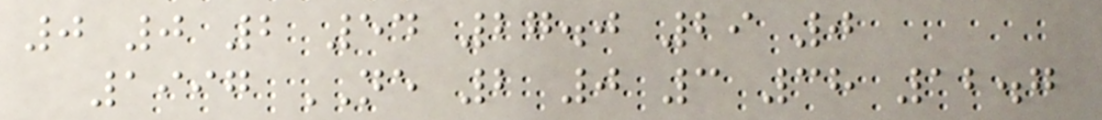0 0 2 54 27.0 29 0
1997 NE 2 0 3 38 12.7
